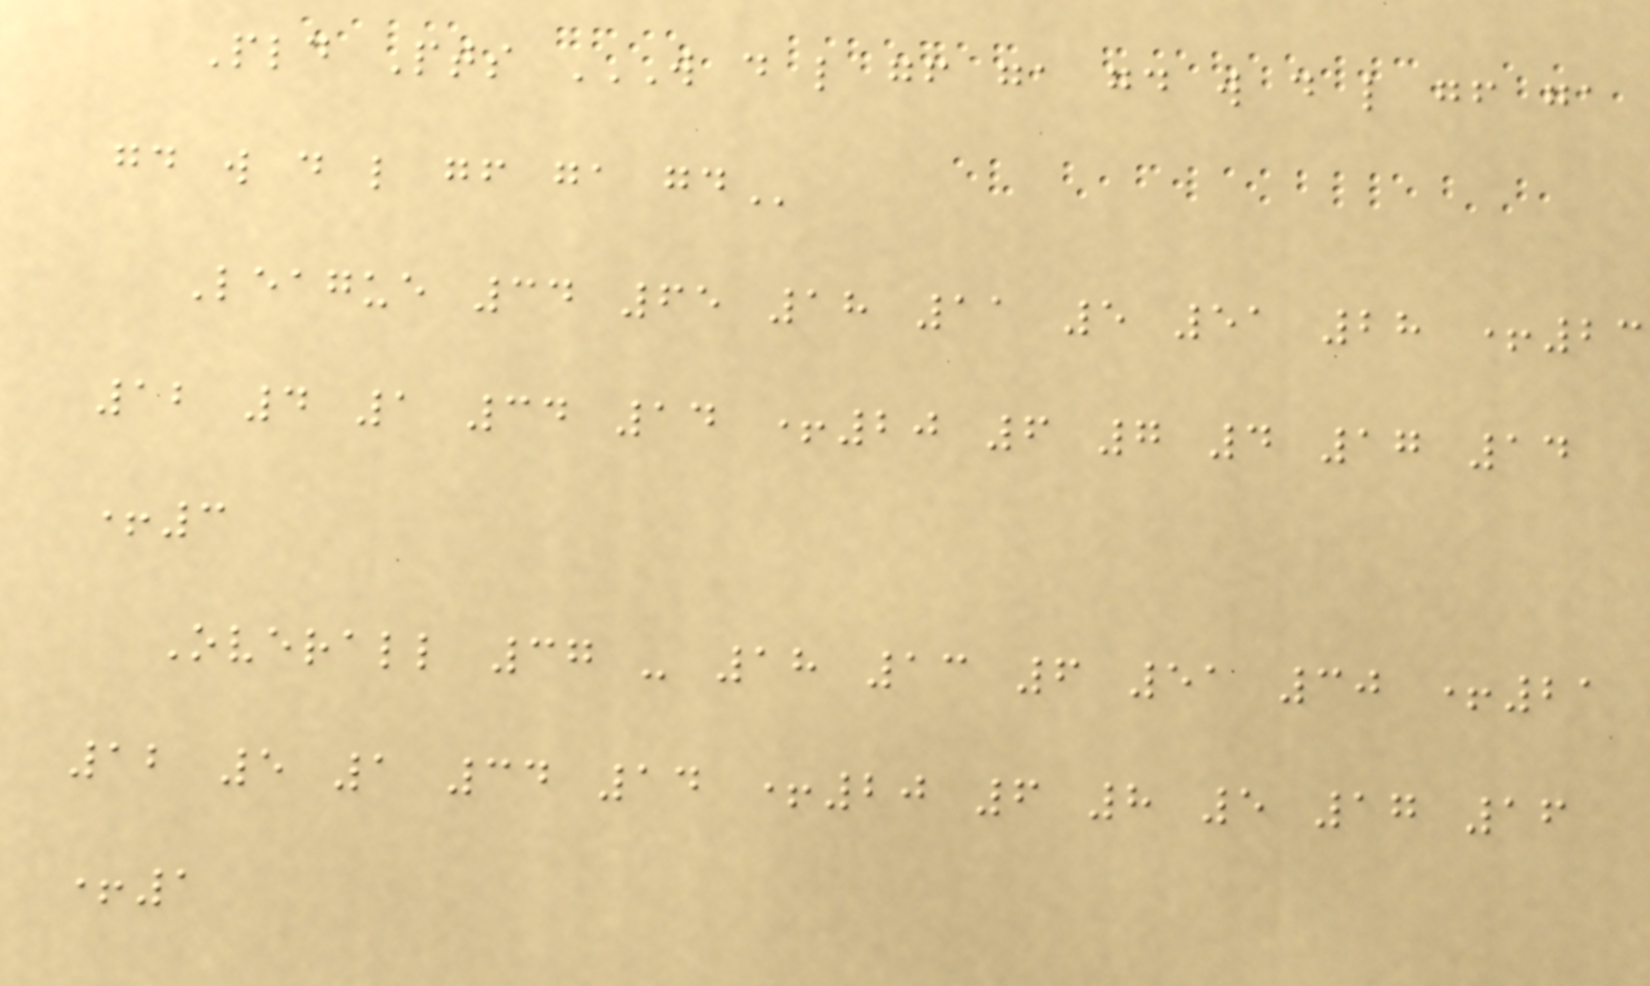Pld Pts W D L GF GA GD W D L GF GA
GD W D L GF GA GD
League 34 65 18 11 5 51 28 +23
12 4 1 34 14 +20 6 7 4 17 14
+3
Overall 37 - 18 13 6 51 30 +21
12 5 1 34 14 +20 6 8 5 17 16
+1
